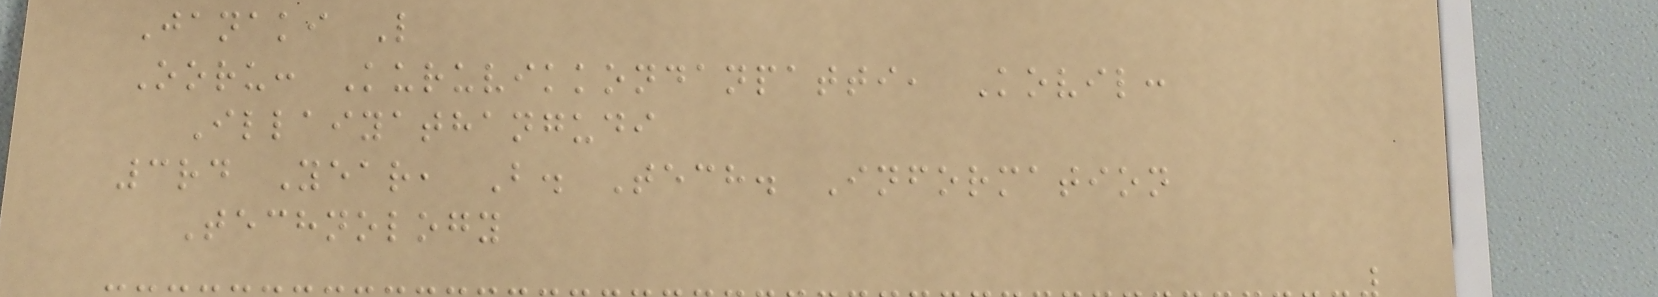Janaki L
Ooru: Kuruvikkondanpatti, Kovil:
Illaiyathangudi
3rd Year, B. Tech. Information
Technology
